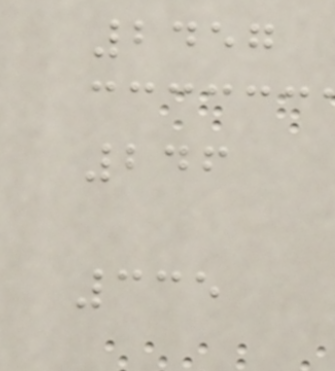2457
246
335
